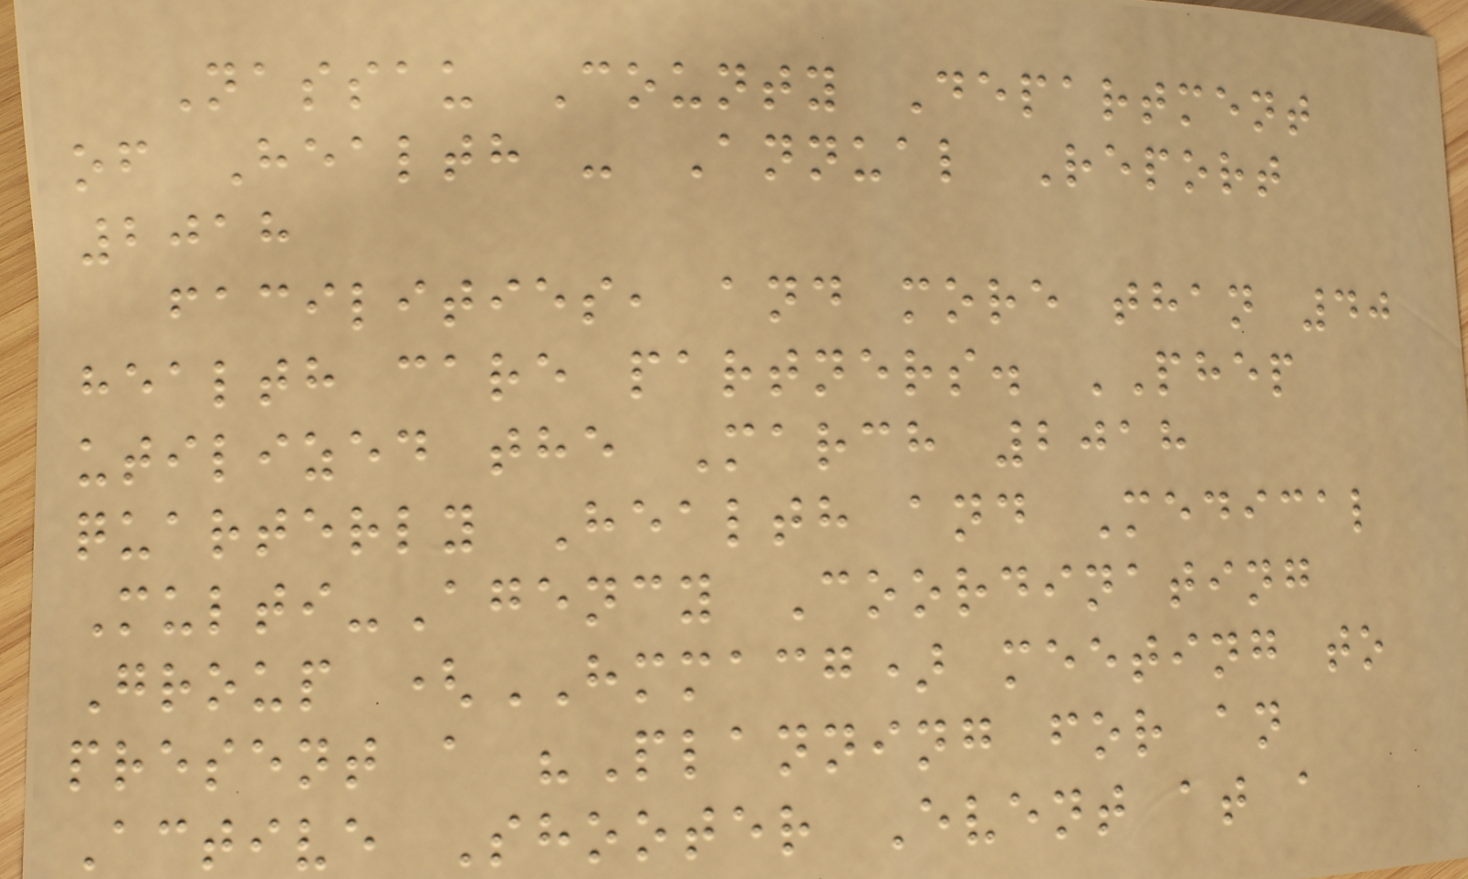Nassau County Department
of Health - Annual Report
2018
facilities, and more than 40
health care partners. PHEP
utilized the March 2018
quarterly Health and Medical
Multi-Agency Coordinating
Group (HMMACG) meeting to
present a "Planning for an
Active Shooter Event at a
